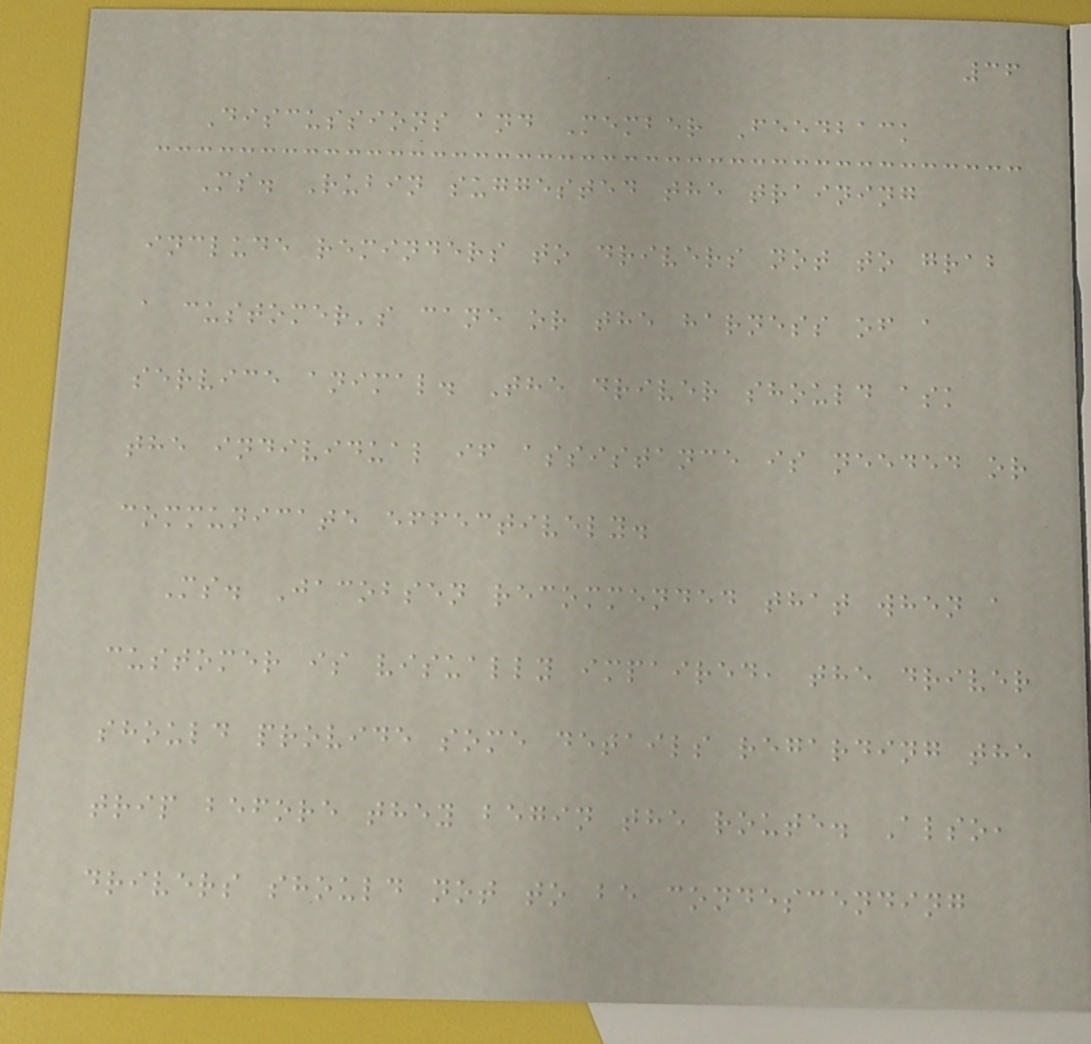36
Discussions and Member Feedback
Ms. Rubin suggested the training
include reminders to drivers not to grab
a customer's cane or the harness of a
service animal. The driver should ask
the individual if assistance is needed or
communicate effectively.
Ms. Jacobsen recommended that when a
customer is visually impaired, the driver
should provide some details regarding the
trip before they begin the route. Also,
drivers should not to be condescending
